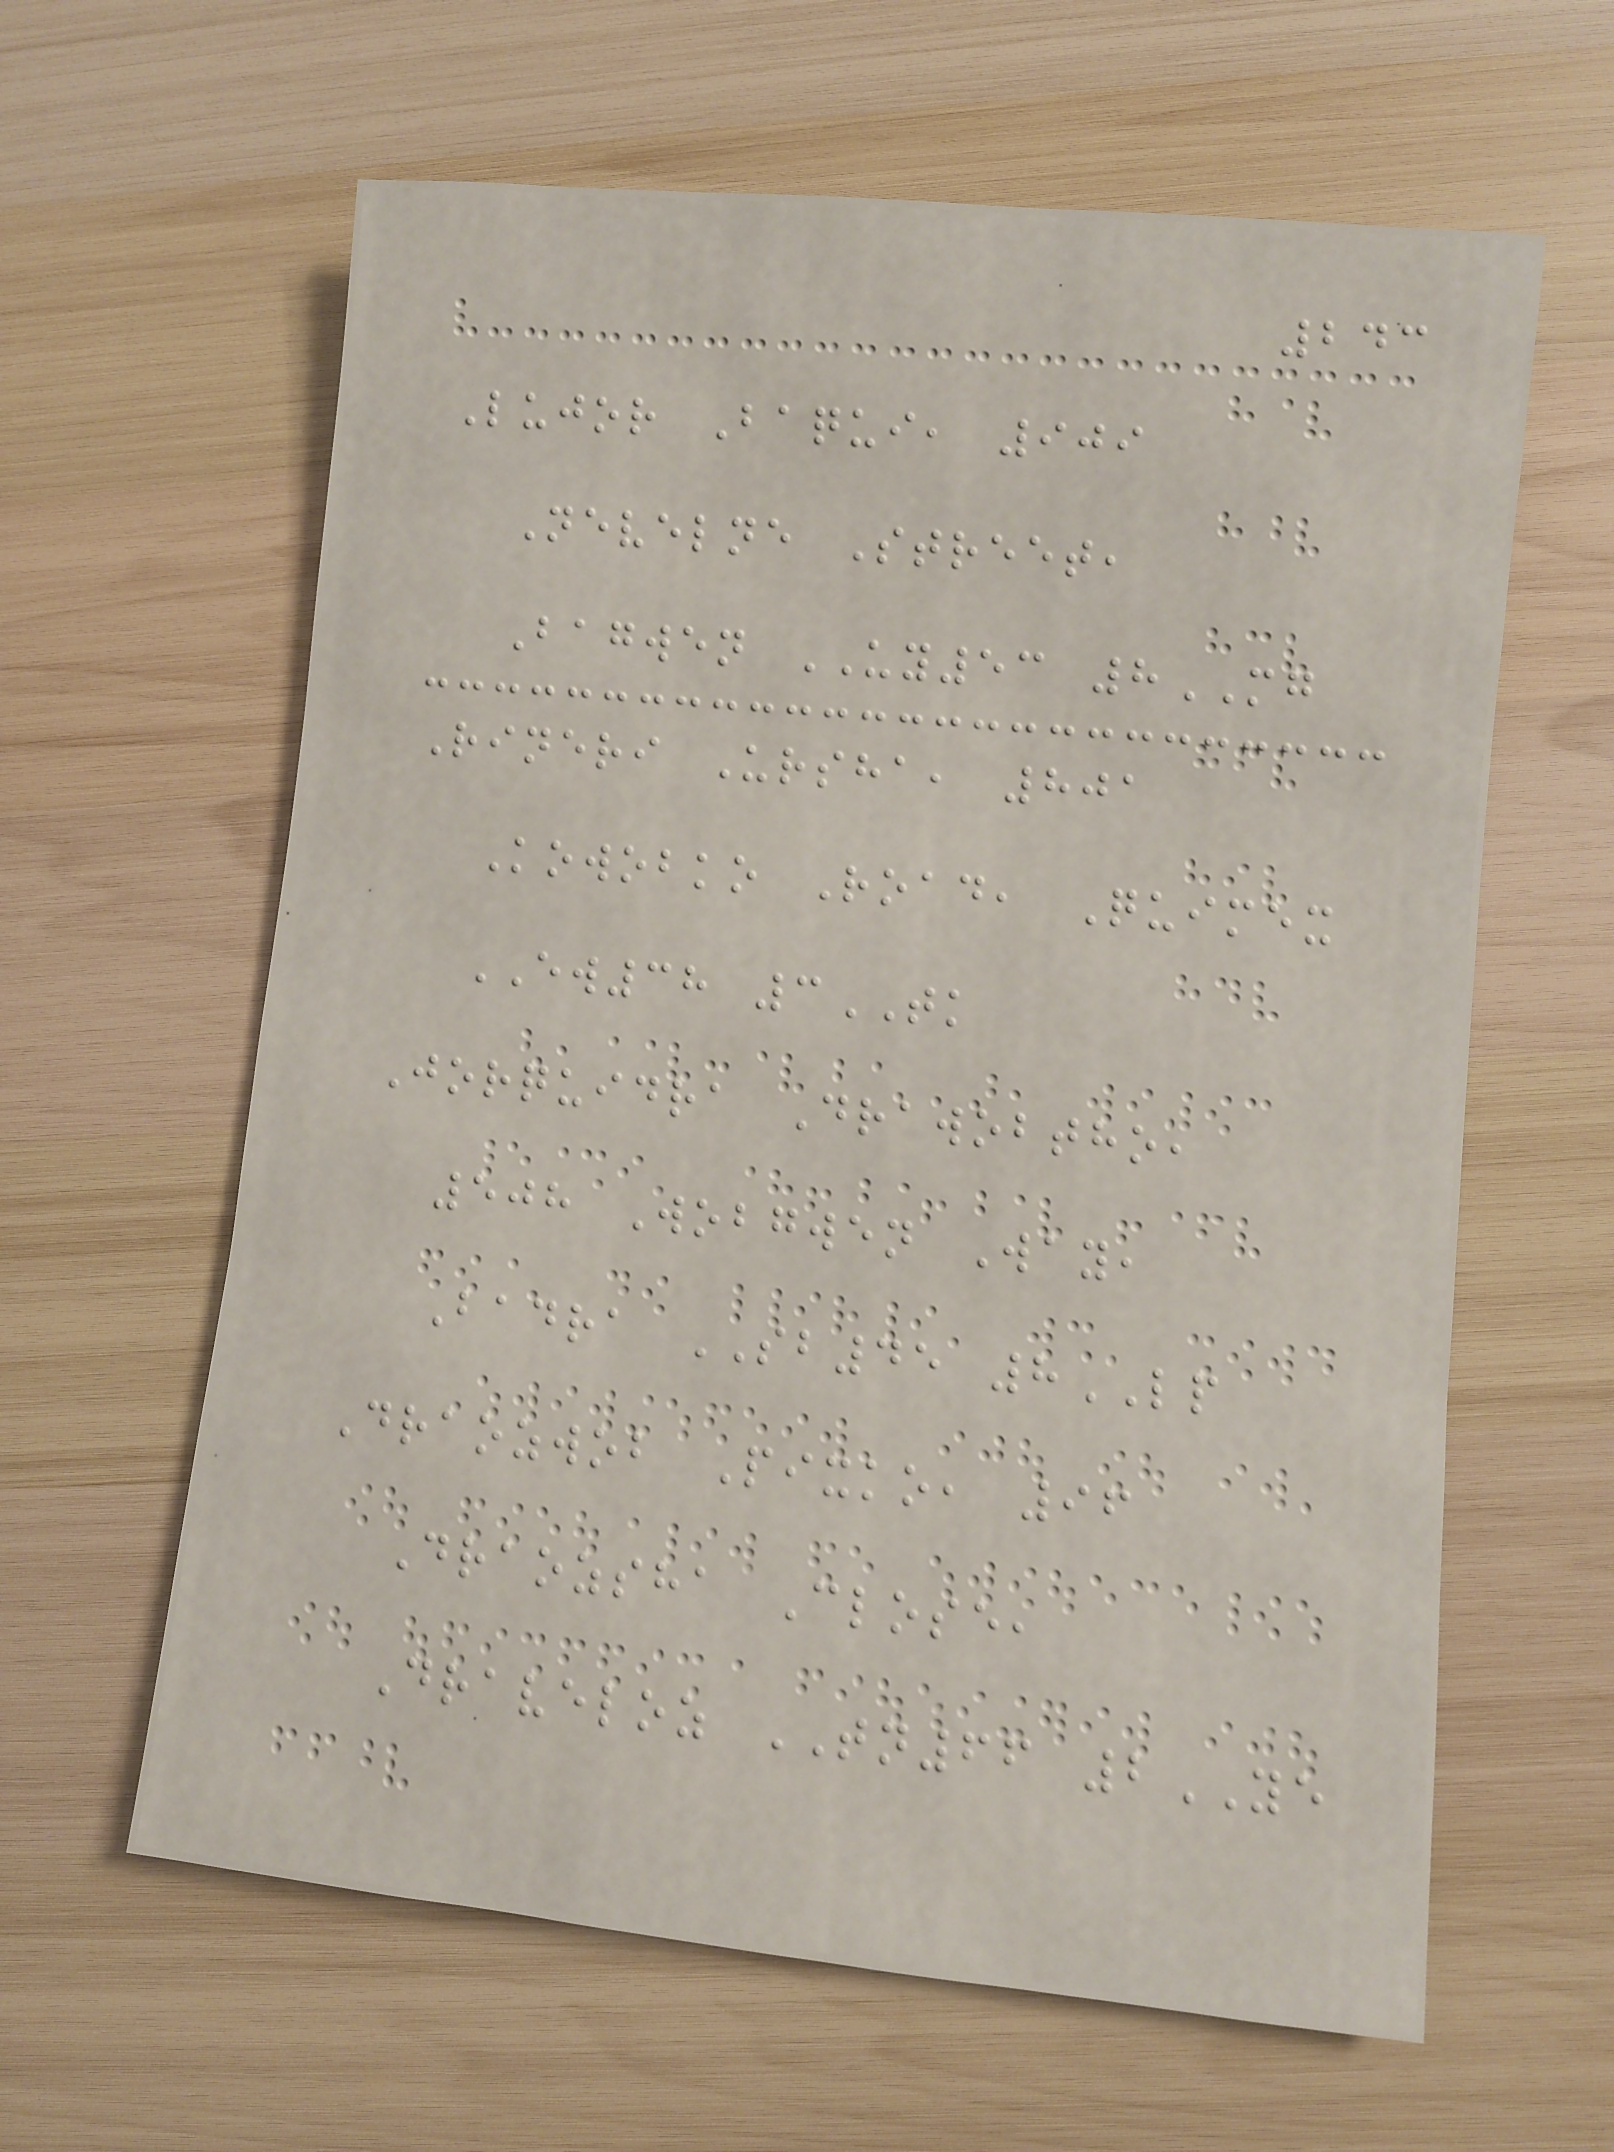243
Lujor Baqui, 909
Nevelne Street,
Bagwen UY53 8MG
Rineri Ursha, 801
Kowobko Road, Quimex
EW38 3TK
Jorquidra Drawobtho,
508 Wobgwen Way,
Badra SB45 8LP
Draozwob Pixko, 96
Draozsha Close,
Draveloz TN66 2YE
